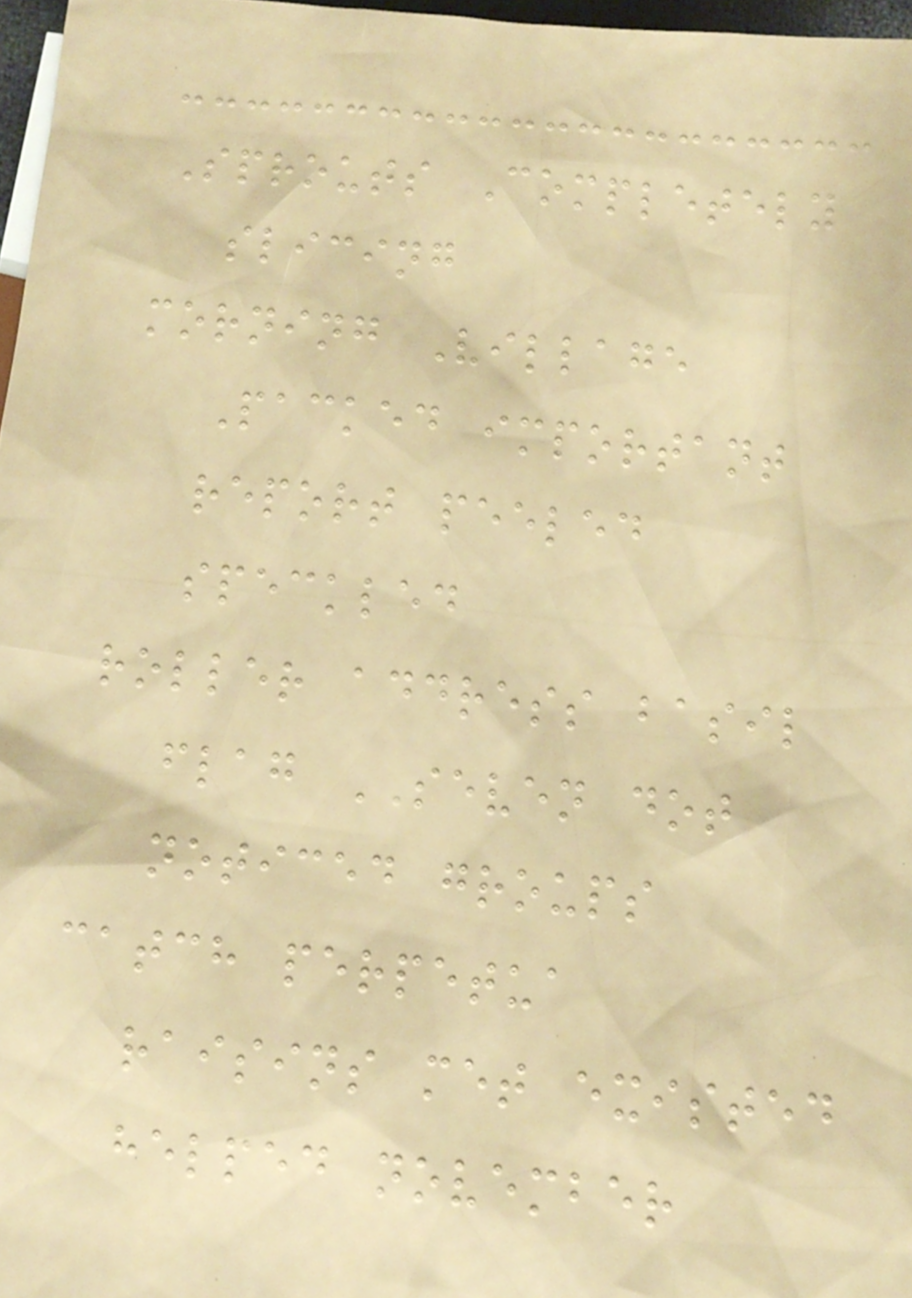Sprouts Completely
slicing
morning Village
Packed important
report peeled
speckled
roller address basil
flag SEVEN dot
noticed groups
catch perpetua
raisins met existed
helped november
